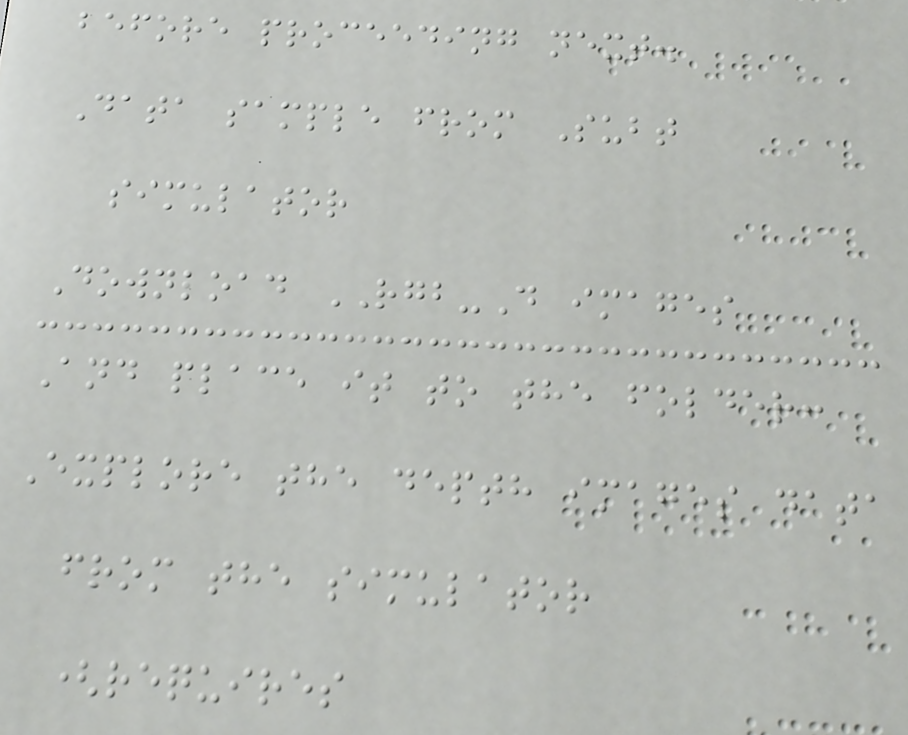before proceeding next.
Data sample from Subt
simulator
Download RGB-D images
And place it to the folder:
Explore the depth images data
from the simulator
(requires
